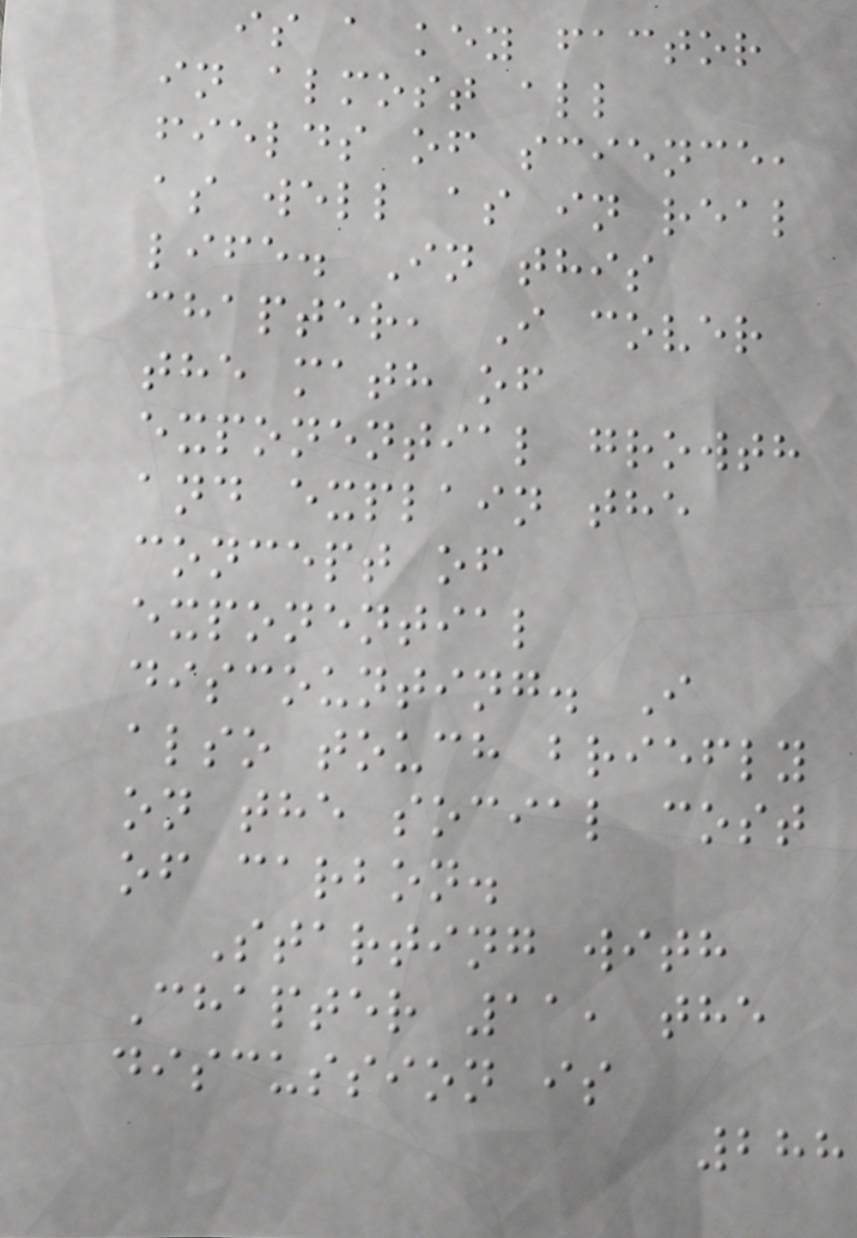is a key factor
in almost all
fields of science,
as well as in real
life. In this
chapter, I cover
the math of
exponential growth
and explain the
concept of
exponential
discounting. I
also touch briefly
on the social cost
of carbon.
Starting with
Chapter 11, the
discussion is
288
